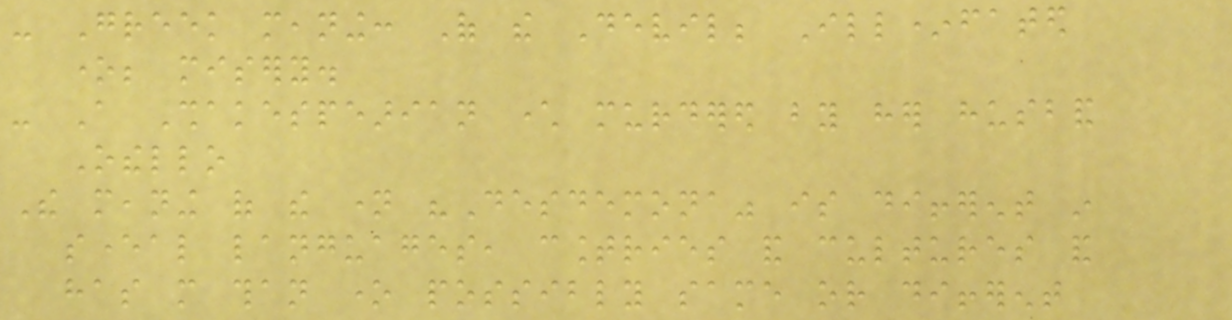- Greek meaning: Of the Devil; Ill*fated
one; misery.
- A Shakespearian character murdered by her husband
Othello
The meaning of the name "Desdemona" is different in
several languages, countries and cultures and
has more than one possibly same or different
